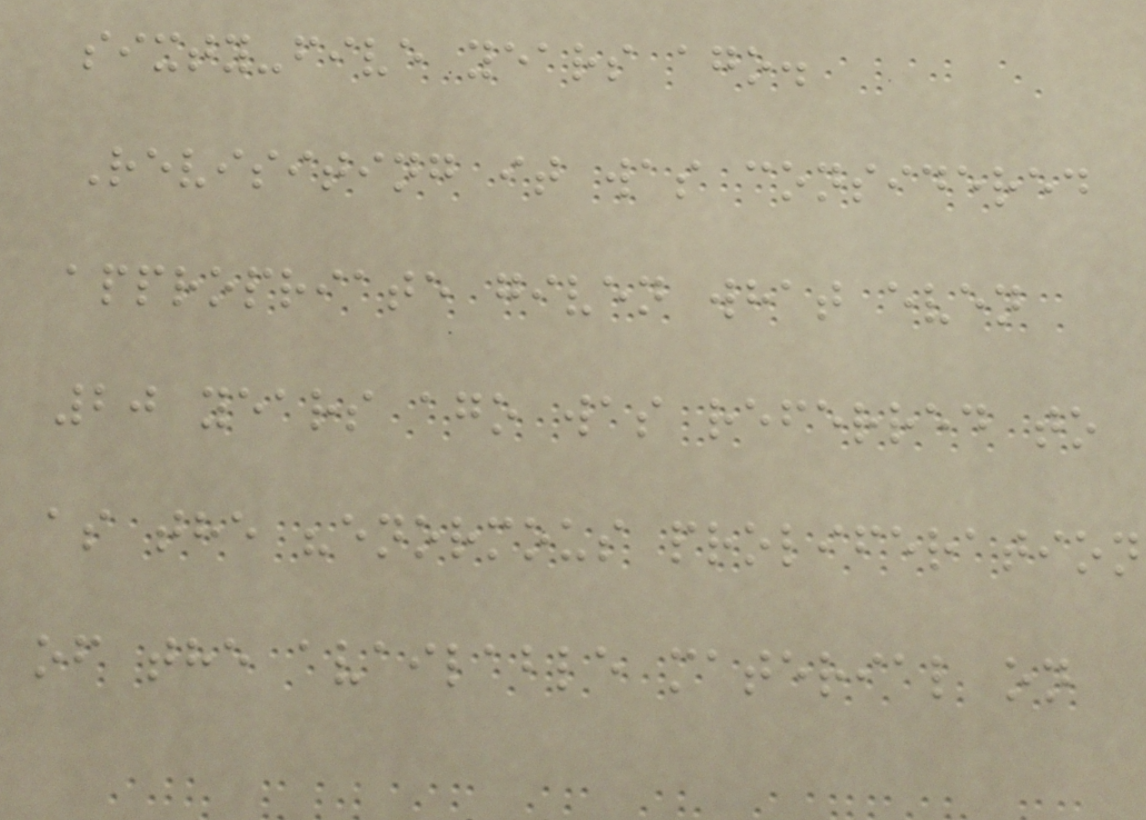sixty-five years ago.
Revisiting it was considered
appropriate given what even
20 years ago was referred to
as the "enormous proliferation
of the available material on
